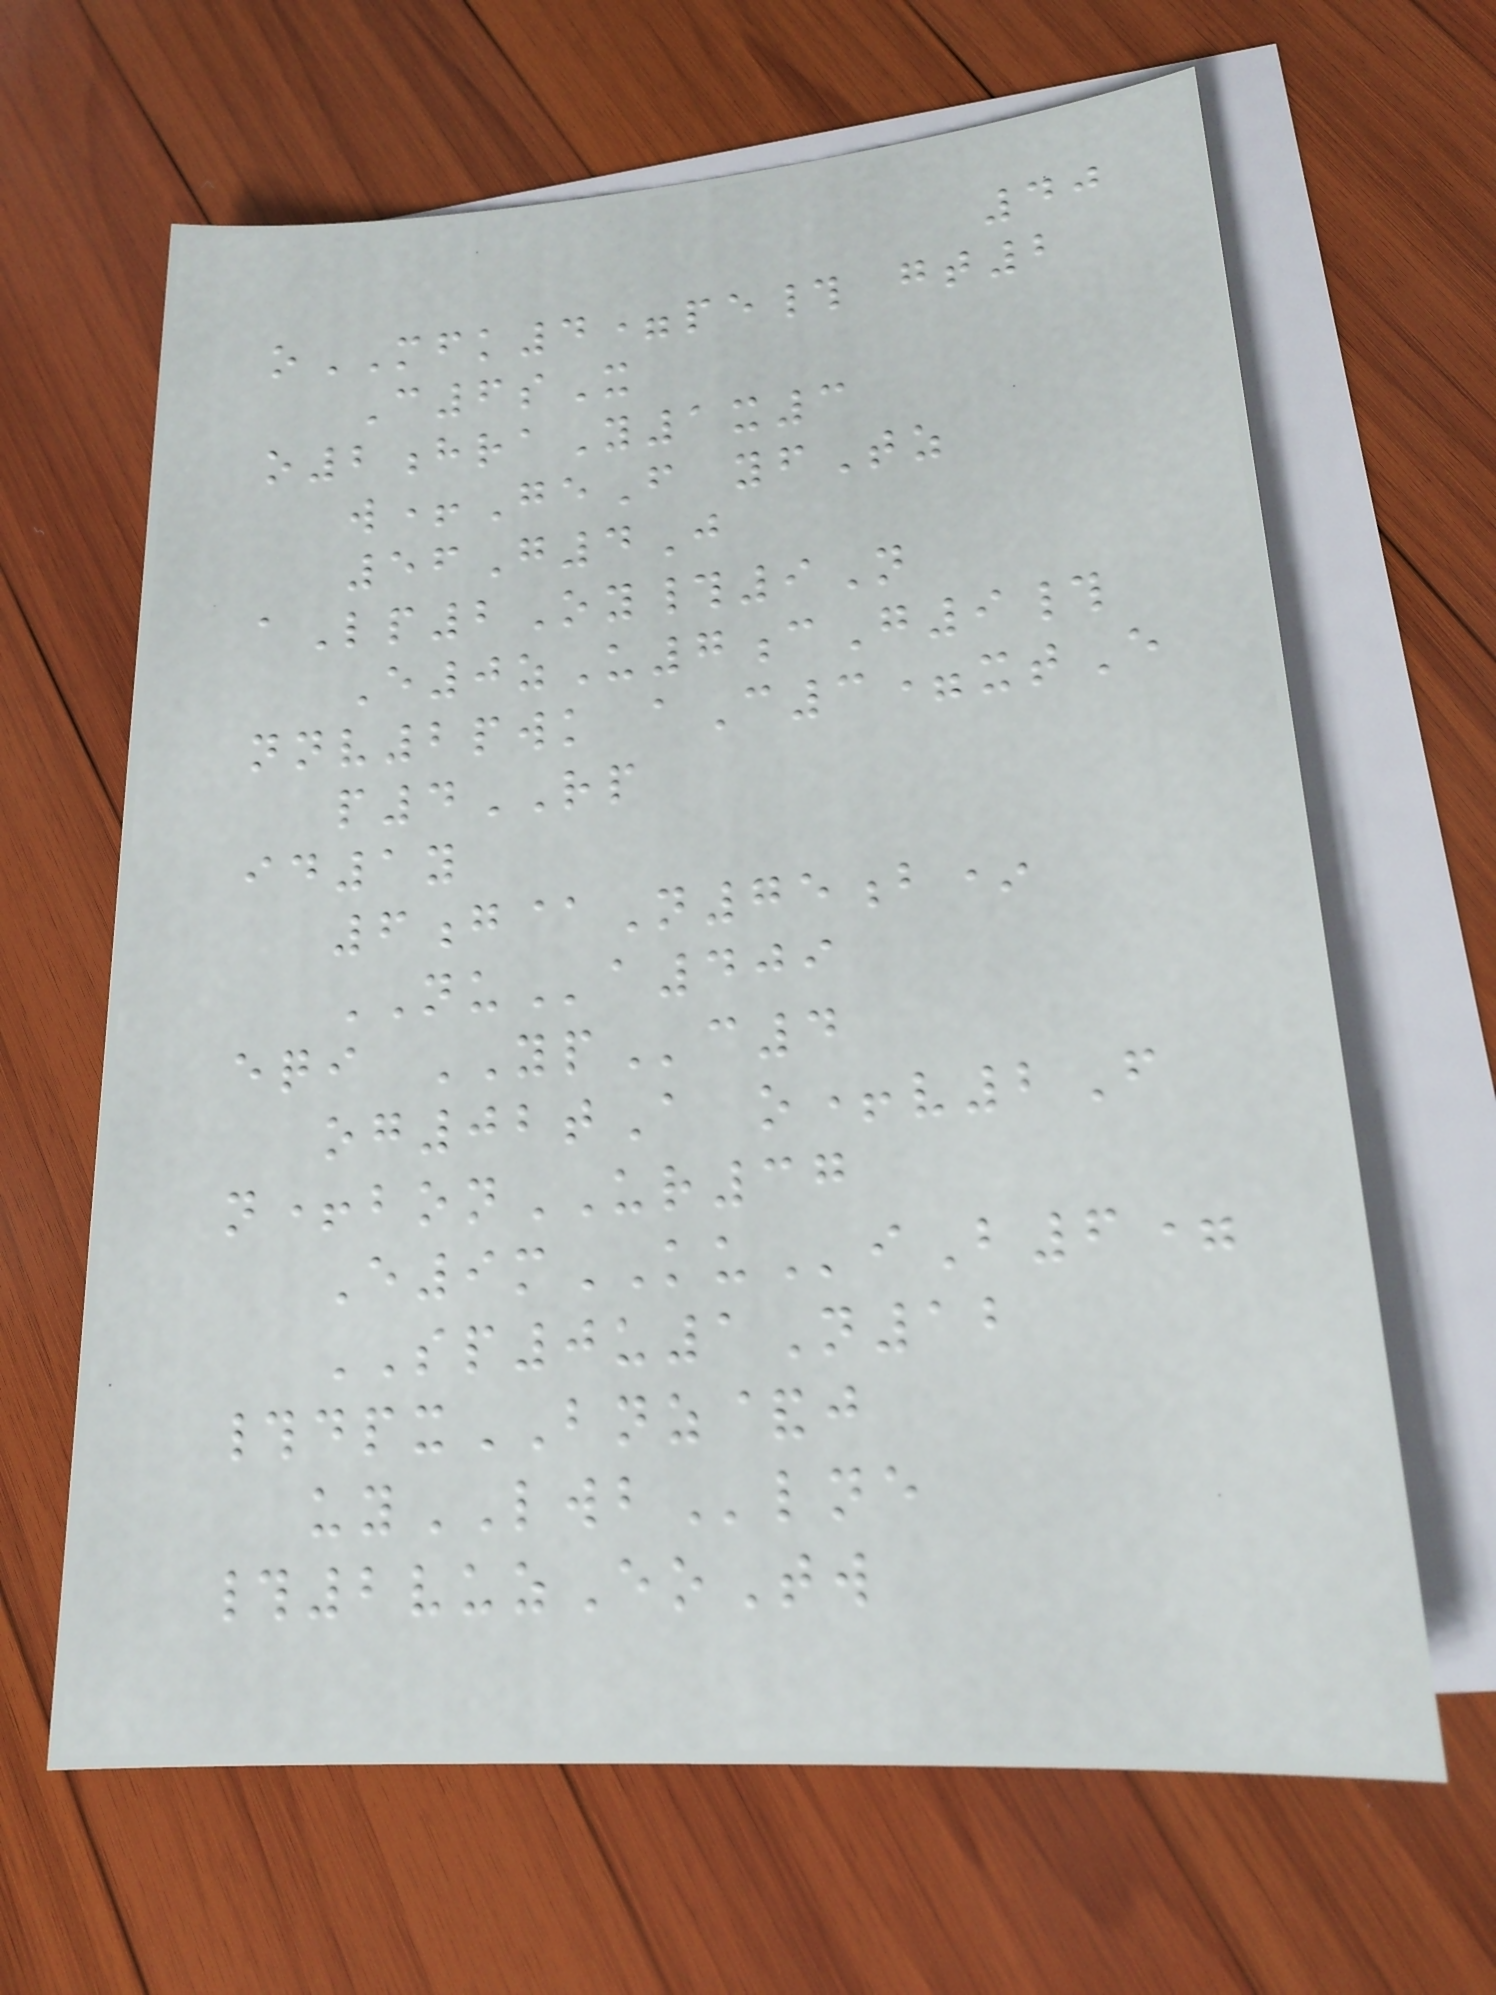40
oMFK4=pe# gt2
C6sX
o2hraY1x3
w+GeF yfTz
56G4J
aLp2Oy#9N
E0zU7cG9#
nnv2pwk aC3=xtE
p4RP
id1y
6g@N75b*
NUa409
eqi YPc4
og02tA o+v2F
n+bonUR37
E9mKUiB6=
SP0u1N12
#dpxBNZ&j
uyLWBlne
#2vuzEoTw
